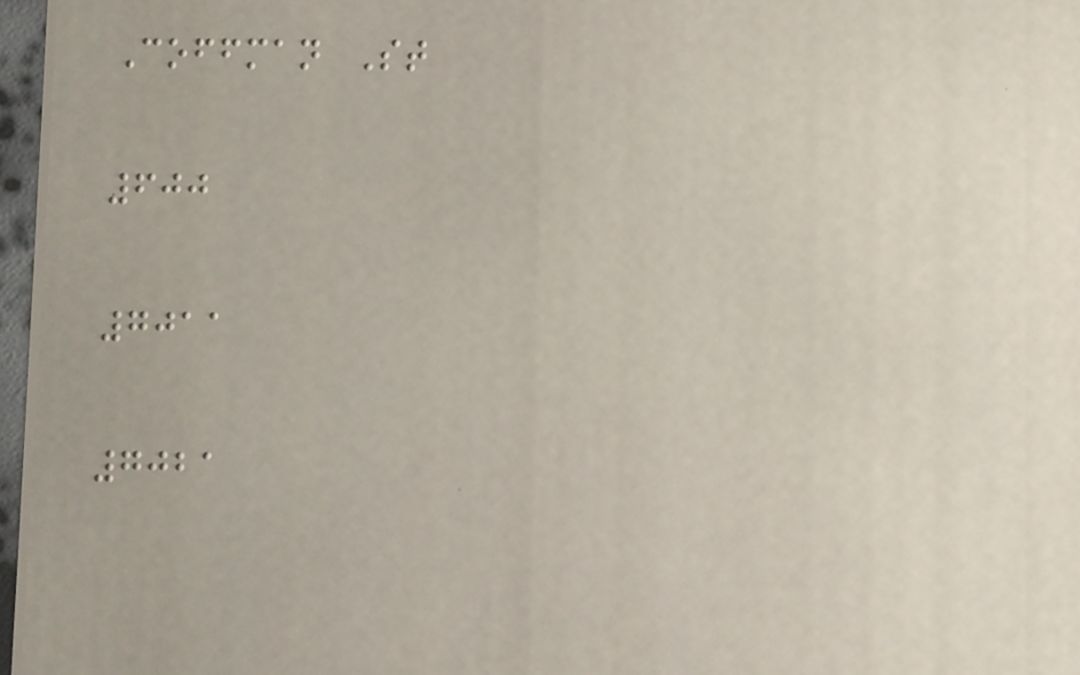Coffman St
600
7011
7021
